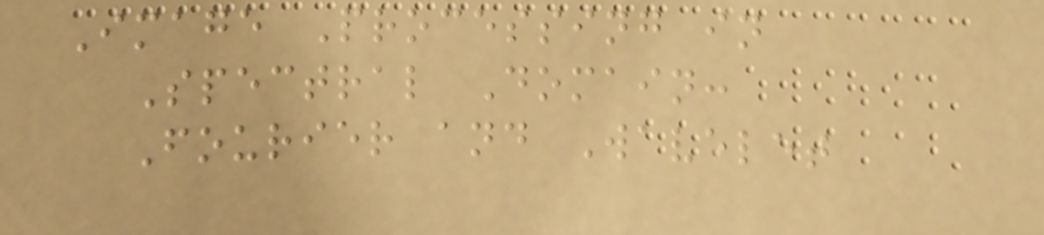Image Processing in
Spectral Domain:
Fourier and Wavelet
